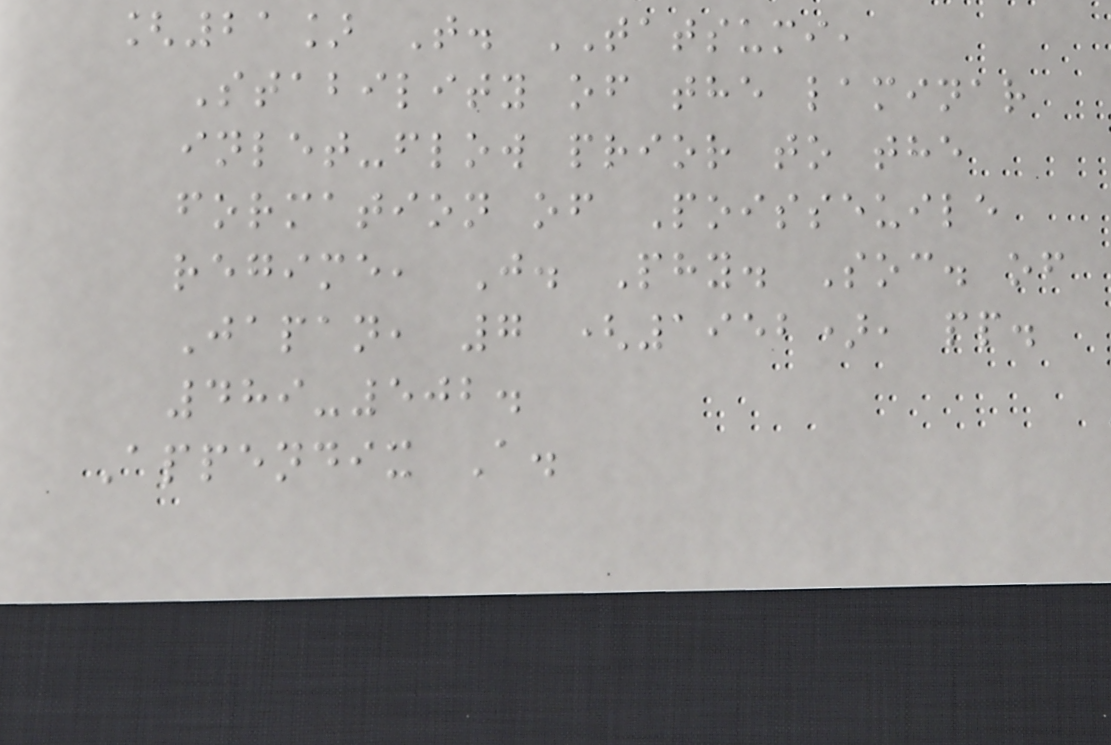[21] T. TATSUMI,
Stability of the laminar
inlet-flow prior to the
formation of Poisseuile
regime, J. Phy. Soc. of
Japan, 7 (1952), pp.
489-502.
Appendix A.
